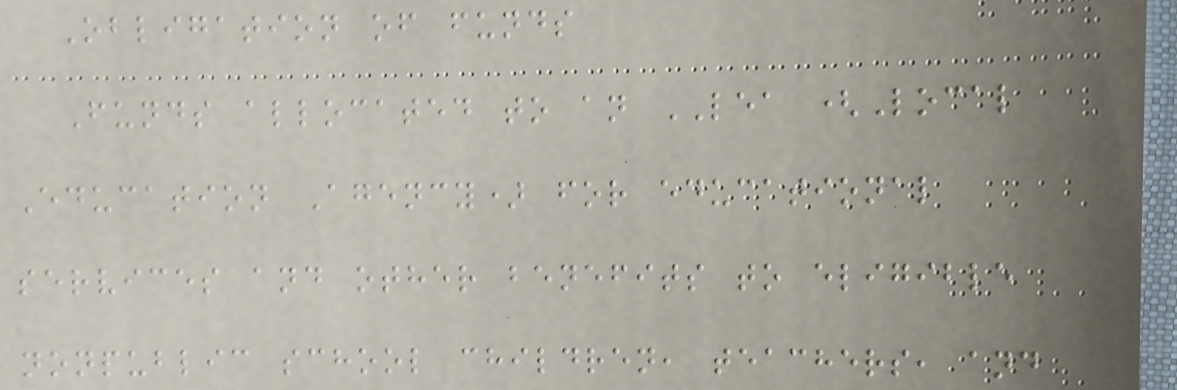Obligation of funds
Funds allocated to an LEA (Local
Education Agency) for educational
services and other benefits to eligible
nonpublic school children, teachers, and
